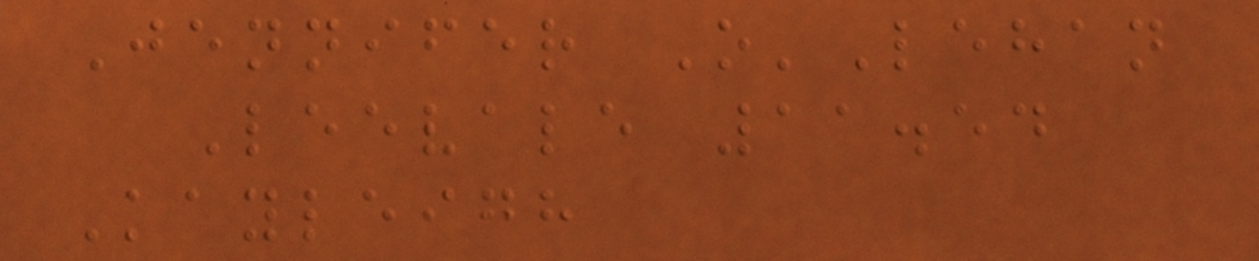Jennifer O'Lehan
Leevale 11.54
Kayleigh
